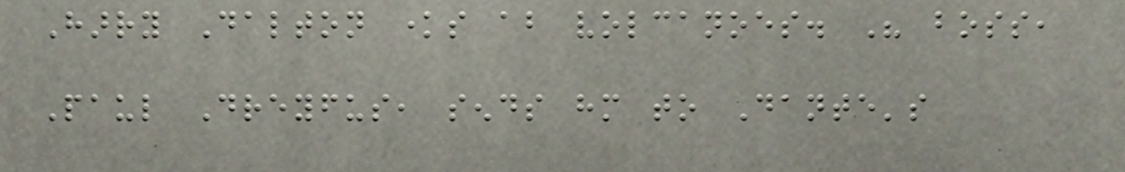Harry Dalton knows about volcanoes. His boss,
Paul Dreyfus, sends him to Dante's
